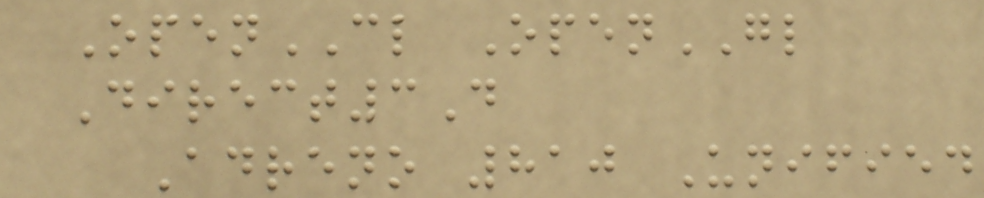OpenCL OpenGL
Direct3D
Adreno 810 Unified
